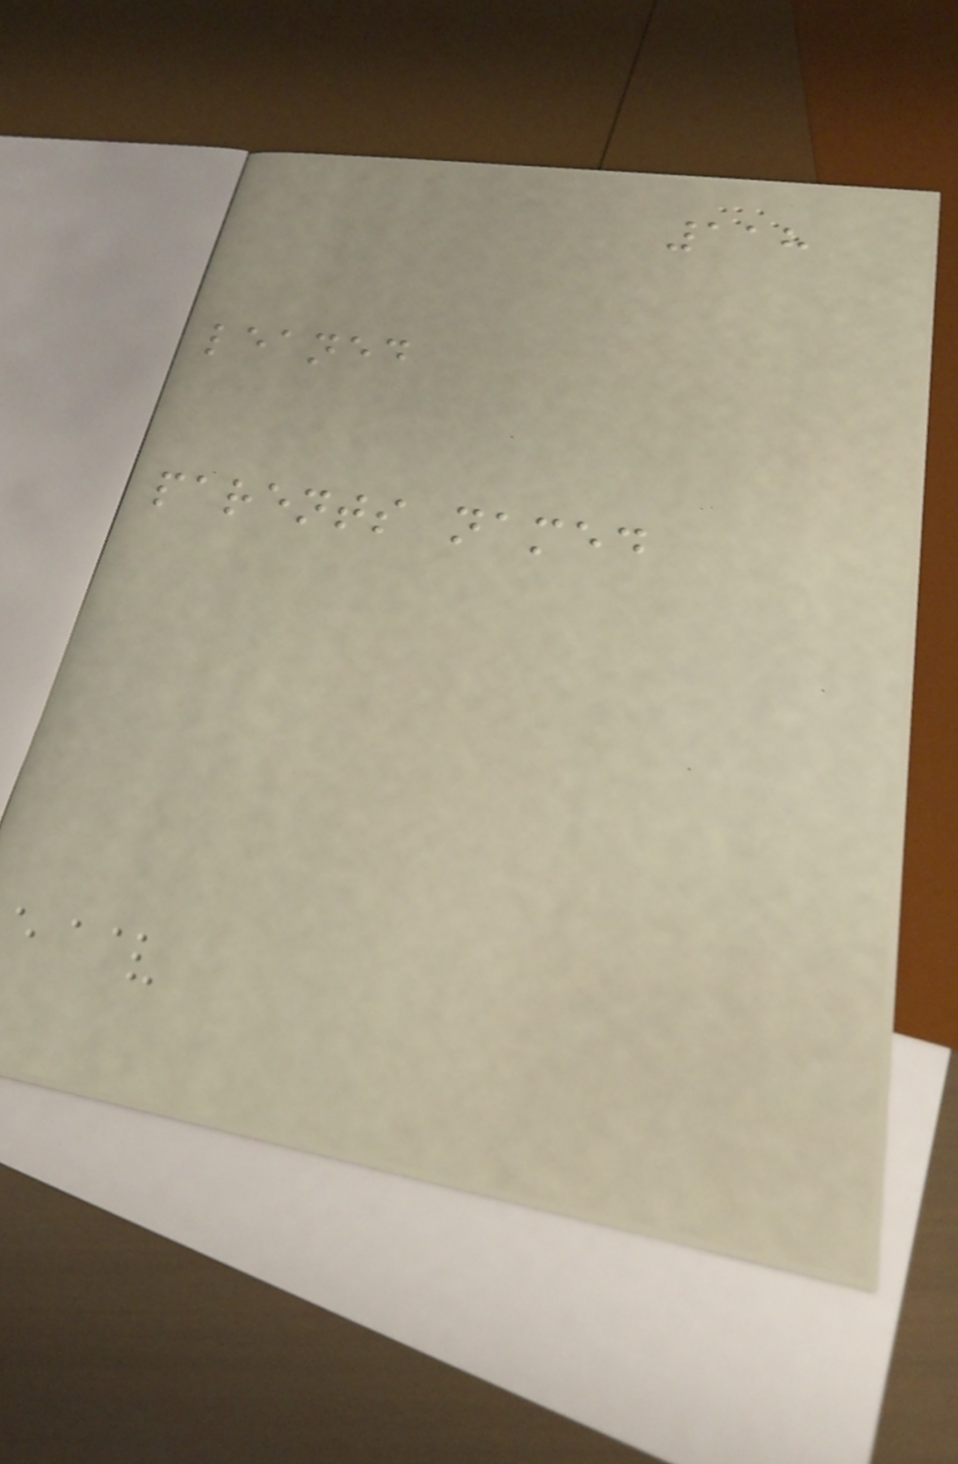118
leaned
parents named
